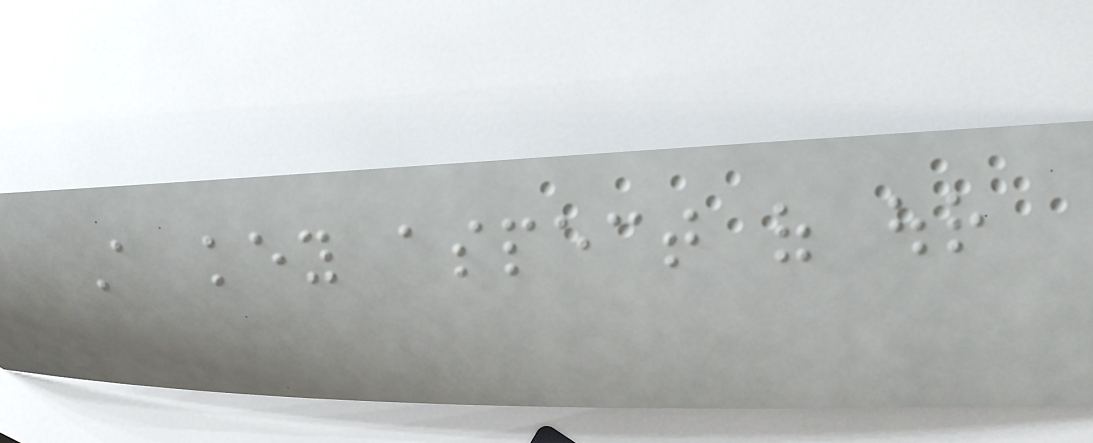A key aspect of our
